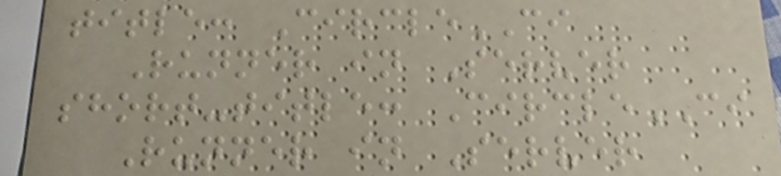title: CircleCI
Runner in Server
short-title: CircleCI
Runner in Server
